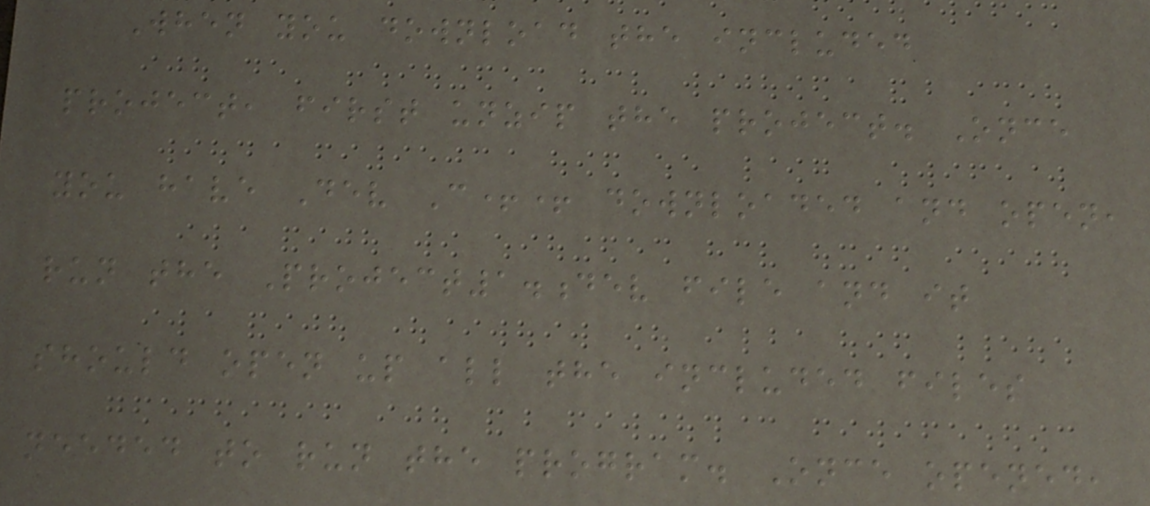When you download the included
project, first unzip the project. Once
you have Dev C++ downloaded and open,
run the Project1.dev file and it
should open up all the included files
needed to run the program. Once opened,
